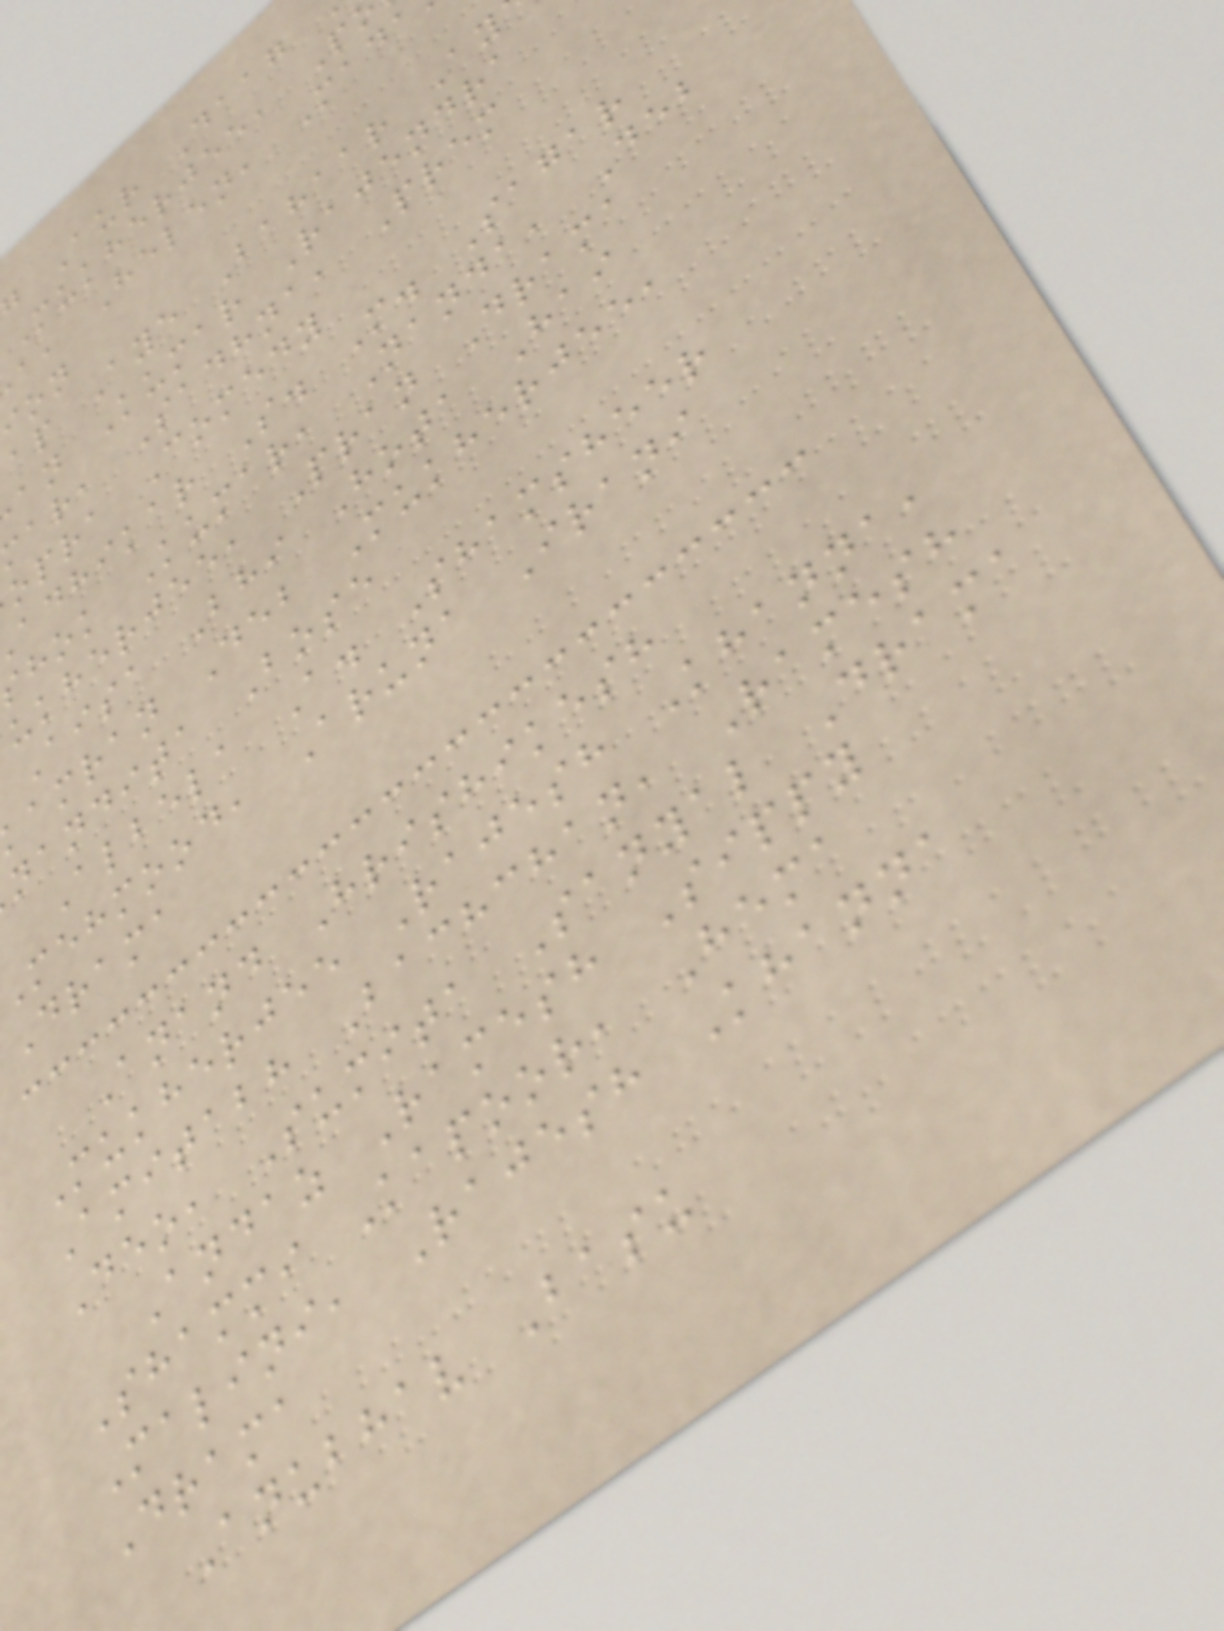Aur Daag
Mukherjee, P
a, Helen, Mada
ap Aye Bahaar Ay
an Kumar Rajendra
ar, Sadhna, Prem
opra Comedy
adhikar S. M. Sagar
hok Kumar, Nanda, Deb
ukherjee, Pran Drama
Aisa Bhi Hota Hai
amran Deb Mukherjee,
nandita Bose
Albela A. Shamsheer
mehmood, Aruna Irani
Drama
Anand Hrishikesh
Mukherjee Rajesh Khanna,
Amitabh Bachchan, Ramesh
Deo, Sumita Sanyal Drama
Andaz Ramesh Sippy
Shammi Kapoor, Hema
Malini, Rajesh Khanna
Drama
Anubhav Basu
